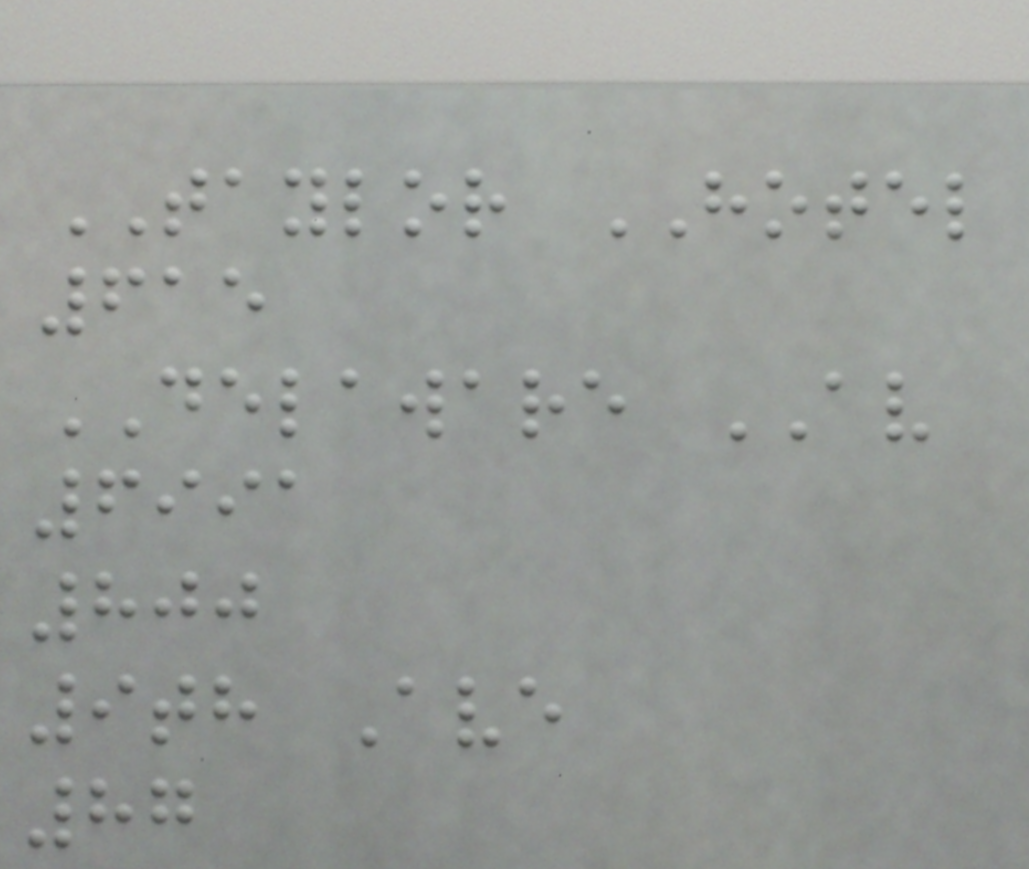TAYLOR HOTEL
615
DELAWARE AV
6991
800
9th Ave
87
